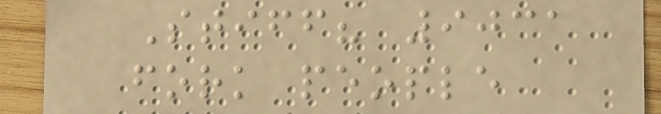Stiff? 9031
fork people
